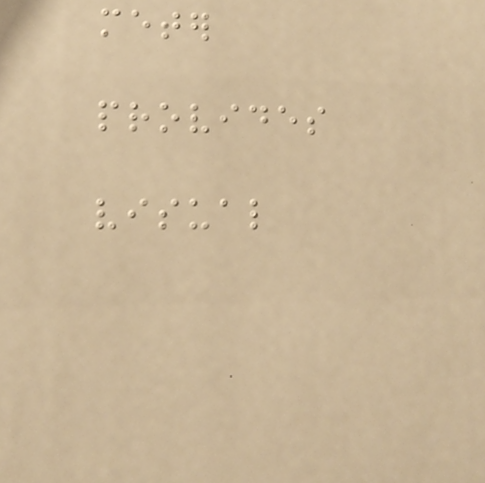meter
provides
visual
